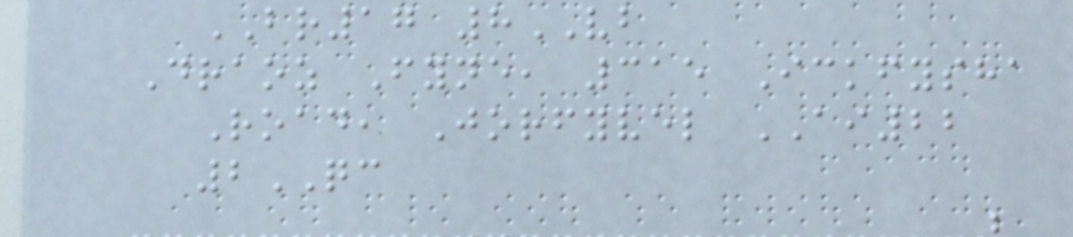BR17 8VB
Draoz Fyne, 315 Ickfysha
Road, Jorfyvel AI22
2QC
